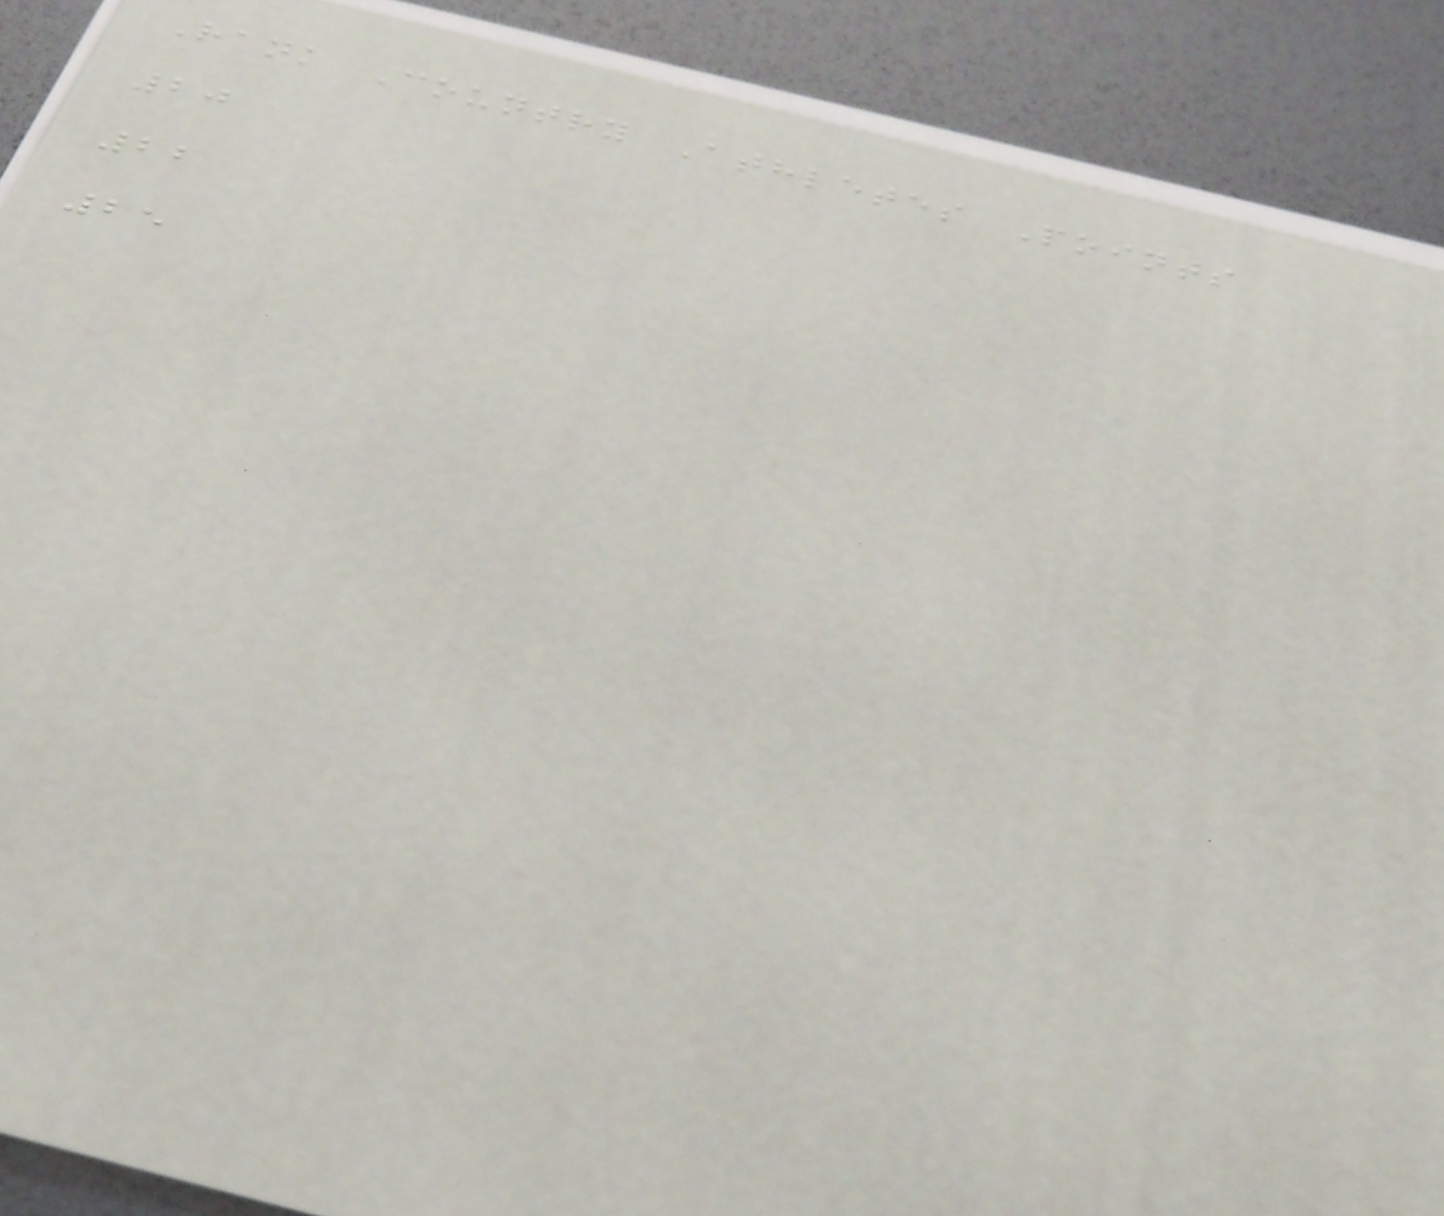Rank Country Athletes Points
20
22
25
